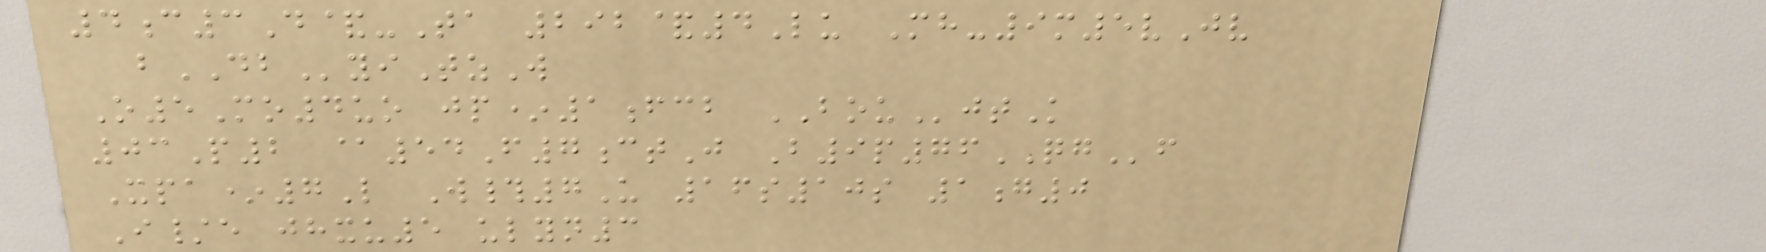4c3D&-Ta 292&4Lu Mh-9m5vJv
bDByiTzW
O5Mo4uo jp*1fcb BOUjtK
03P2 @54F7ctJ B9p76QGf
Xpa*7L W#7U 16s10s 1g0
I/e jhxu5 ulyn3
